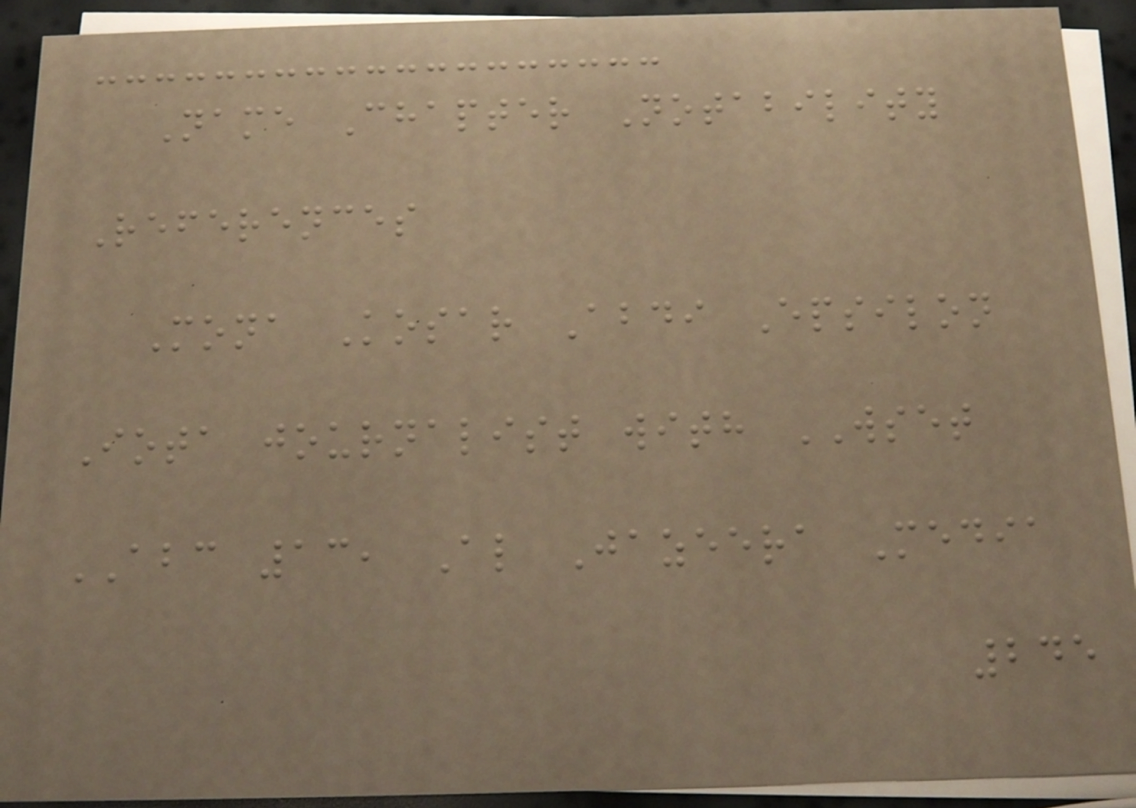Name Chapter Notability
References
Mona Kosar Abdi Epsilon
Iota journalist with WSET
ABC 13, Al Jazeera Media
245
